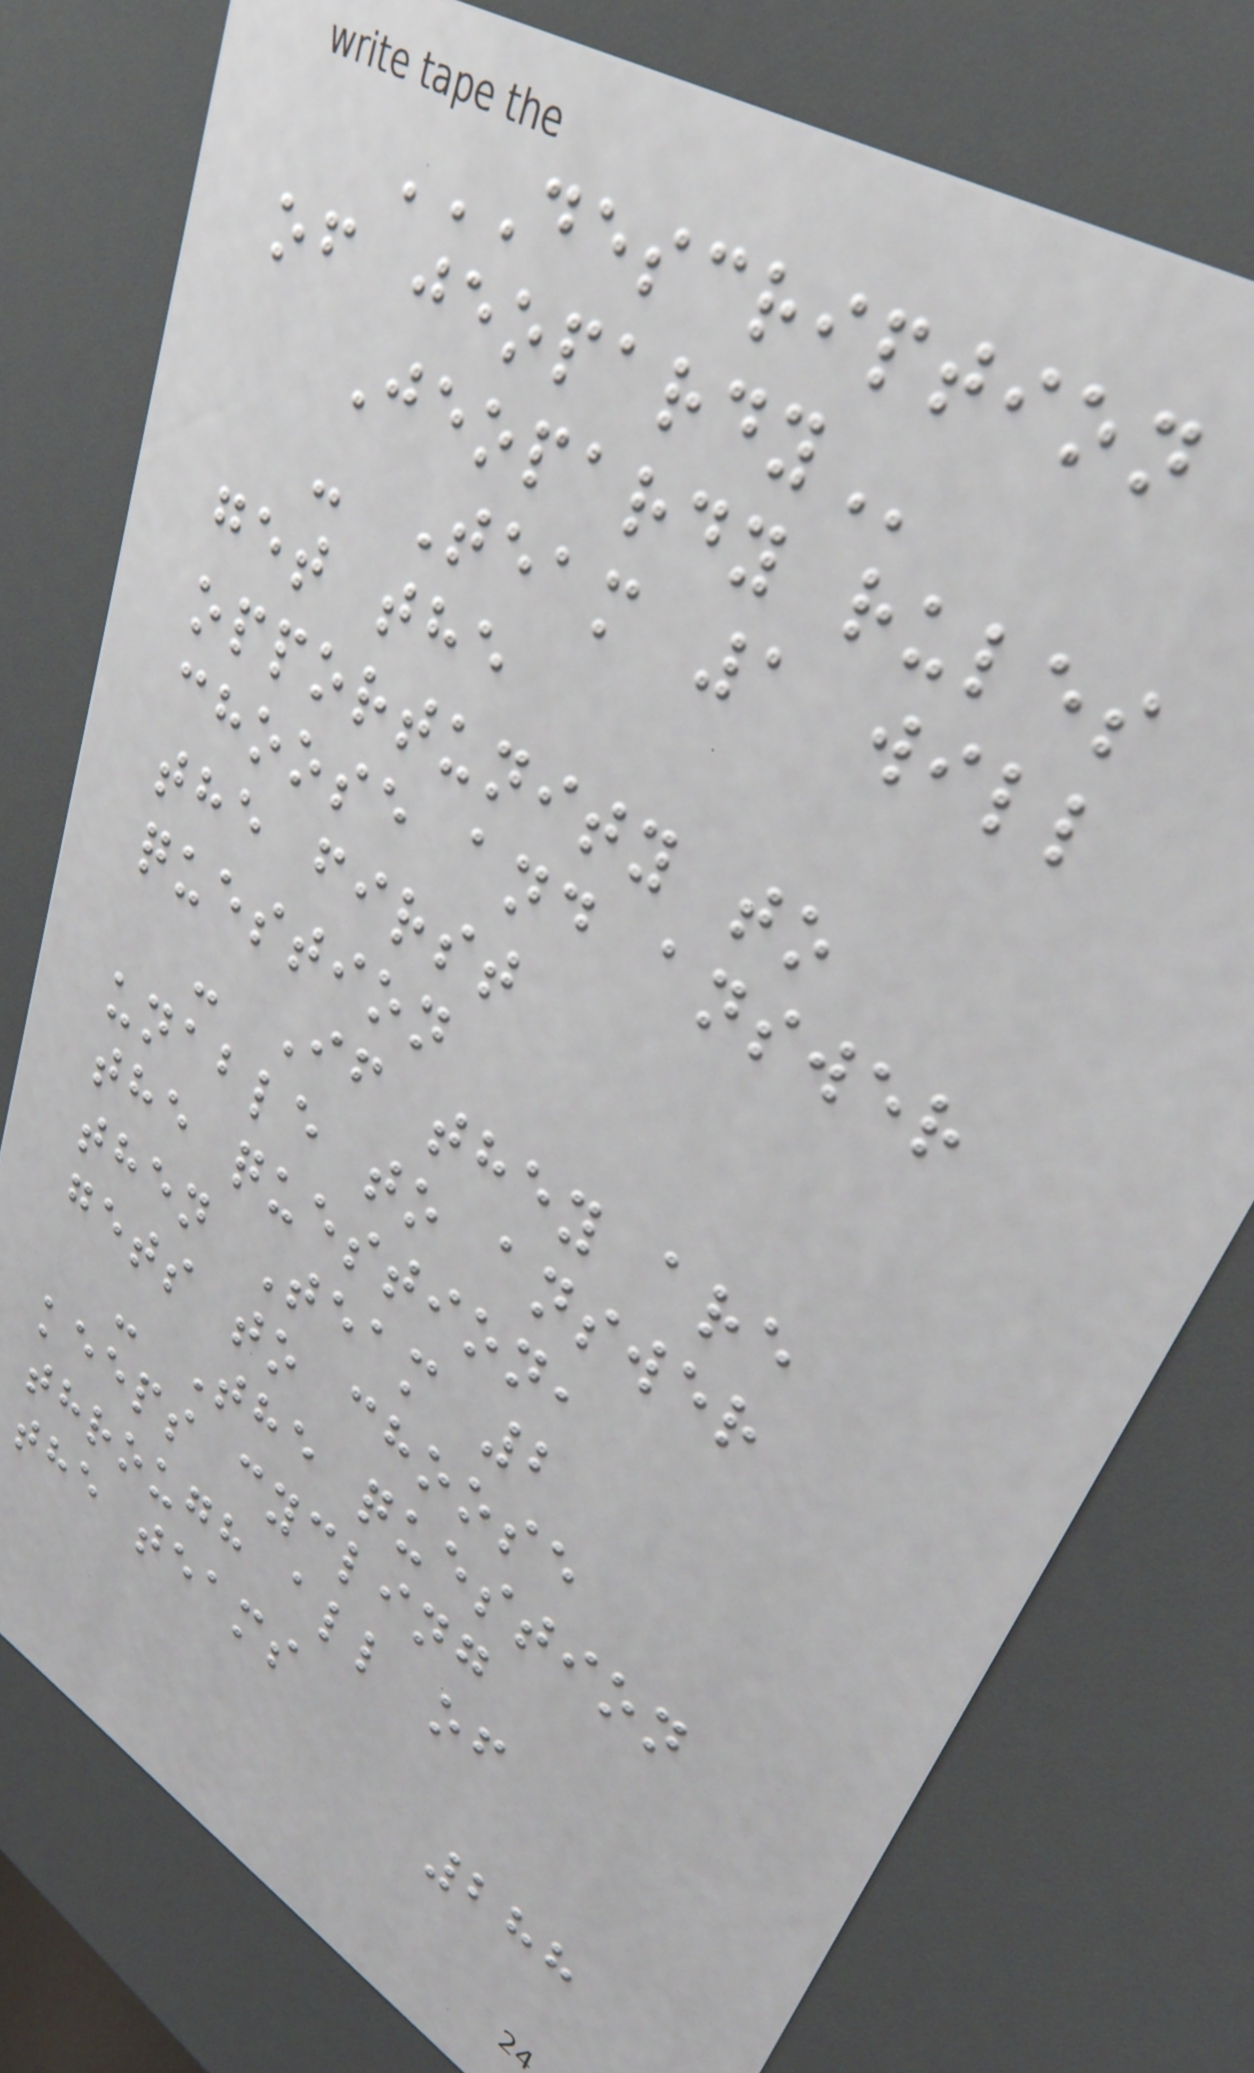DESCRIPTION
OF JEOPARDY
Jeopardy rules
- Team 1 will
get the
opportunity to
choose and answer
the first
question
- If they are
unable to answer
the question,
then Team 2
gets to choose
- The question
keeps cycling
through all of
the teams
288
